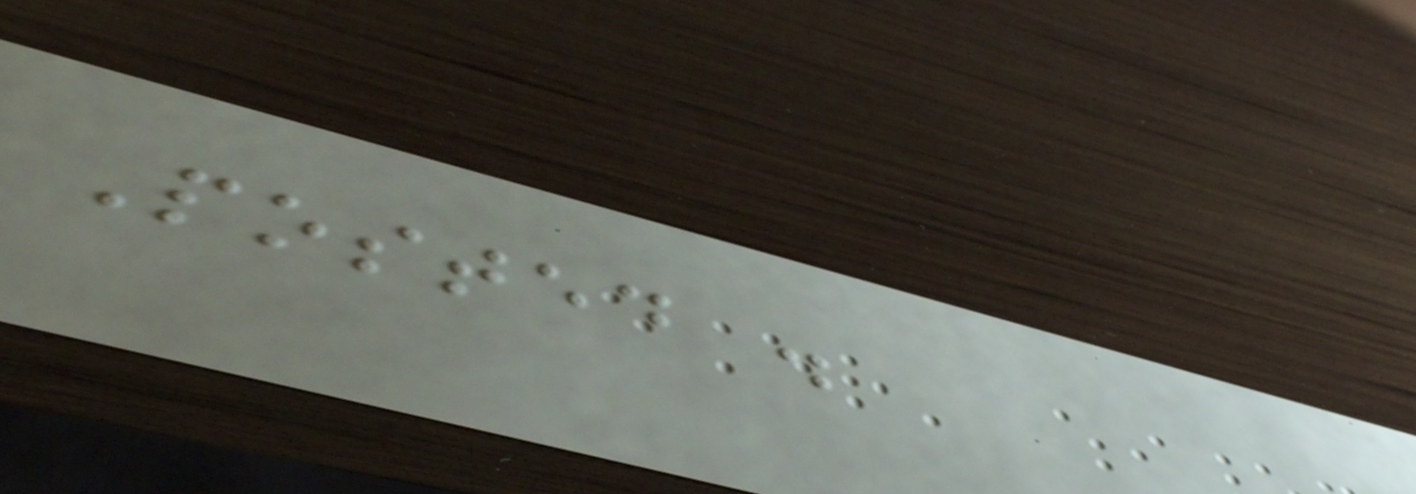Posted .
